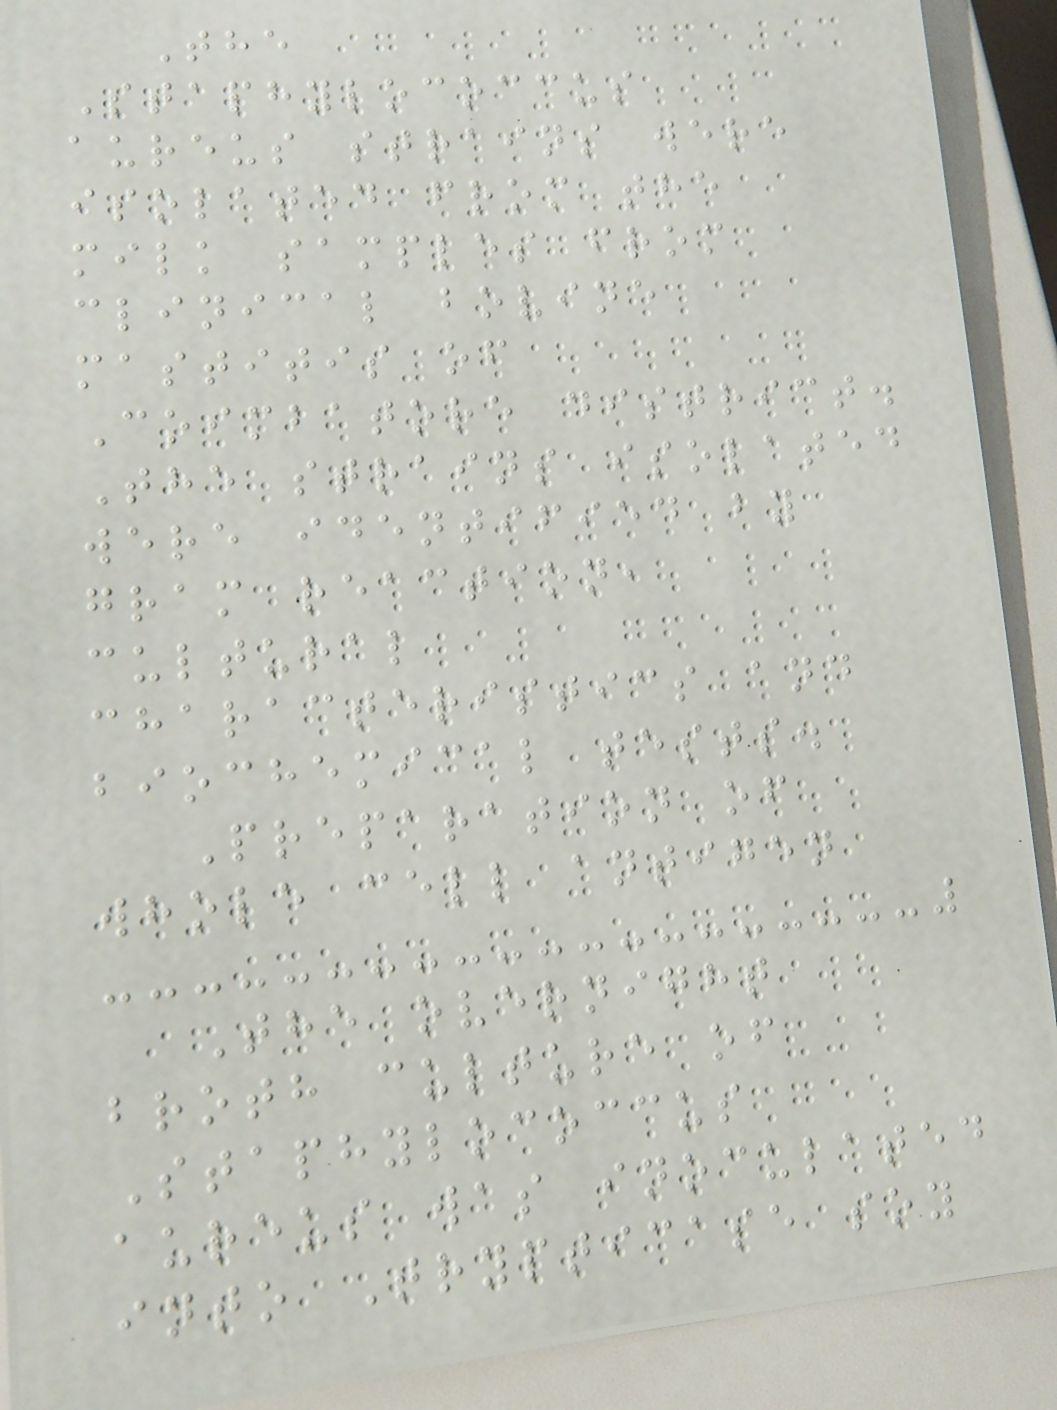The
Staphylococcus
aureus strains were
isolated from the
milk samples from
clinical bovine
mastitis of
Coimbatore district.
The strains isolated
were identified by
gram reaction,
cultural
characteristics and
biochemical tests.
Preparation of
whole cell antigen
The overnight
broth culture of
Staphylococcus
aureus was inoculated
into Trypticase soy
